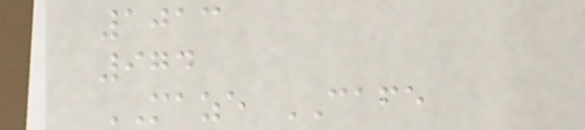1013
974
MAZE CAFE
